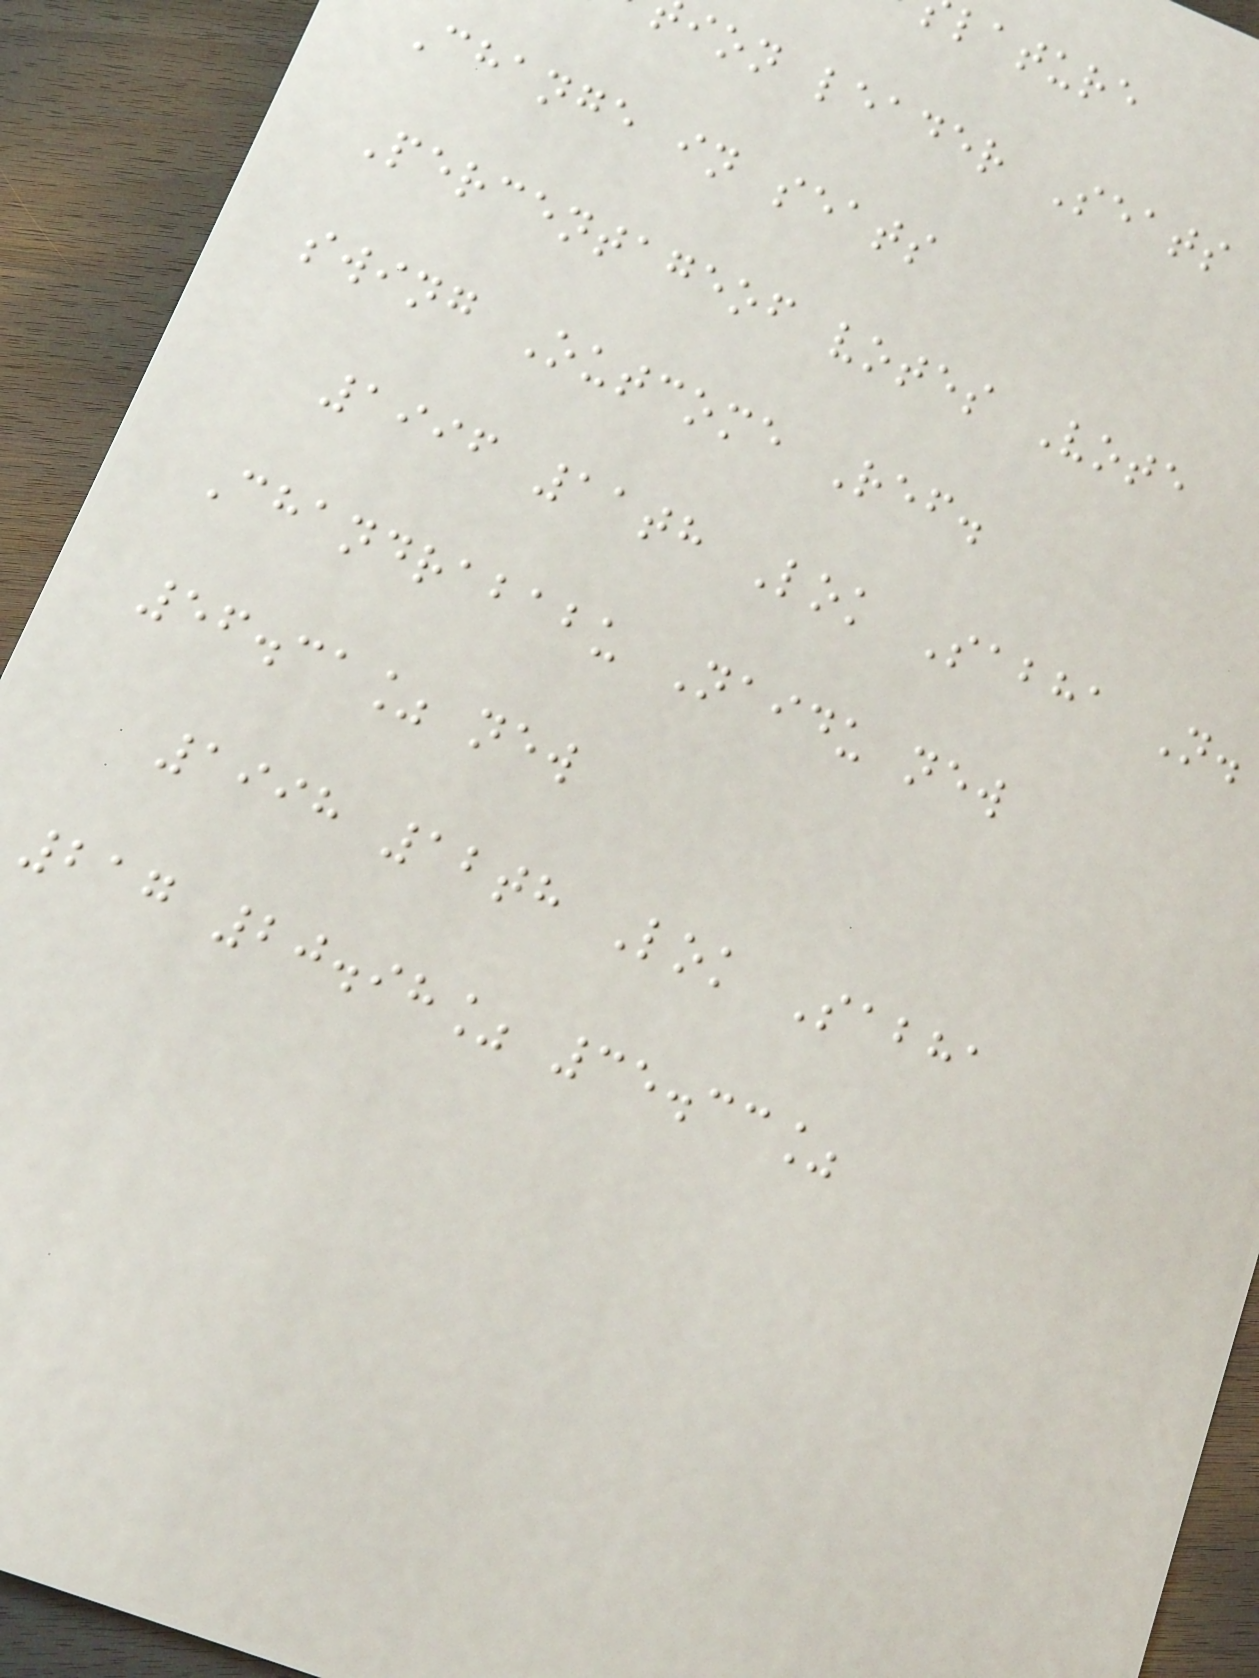lature
ion leader Seats
Change in seats
Percentageof votes Vote
swing Outcome Ref.
1996 11th Lok Sabha N.
Chandrababu Naidu new
56.31% new
1998 12th Lok Sabha
217 20.98% 35.33%
